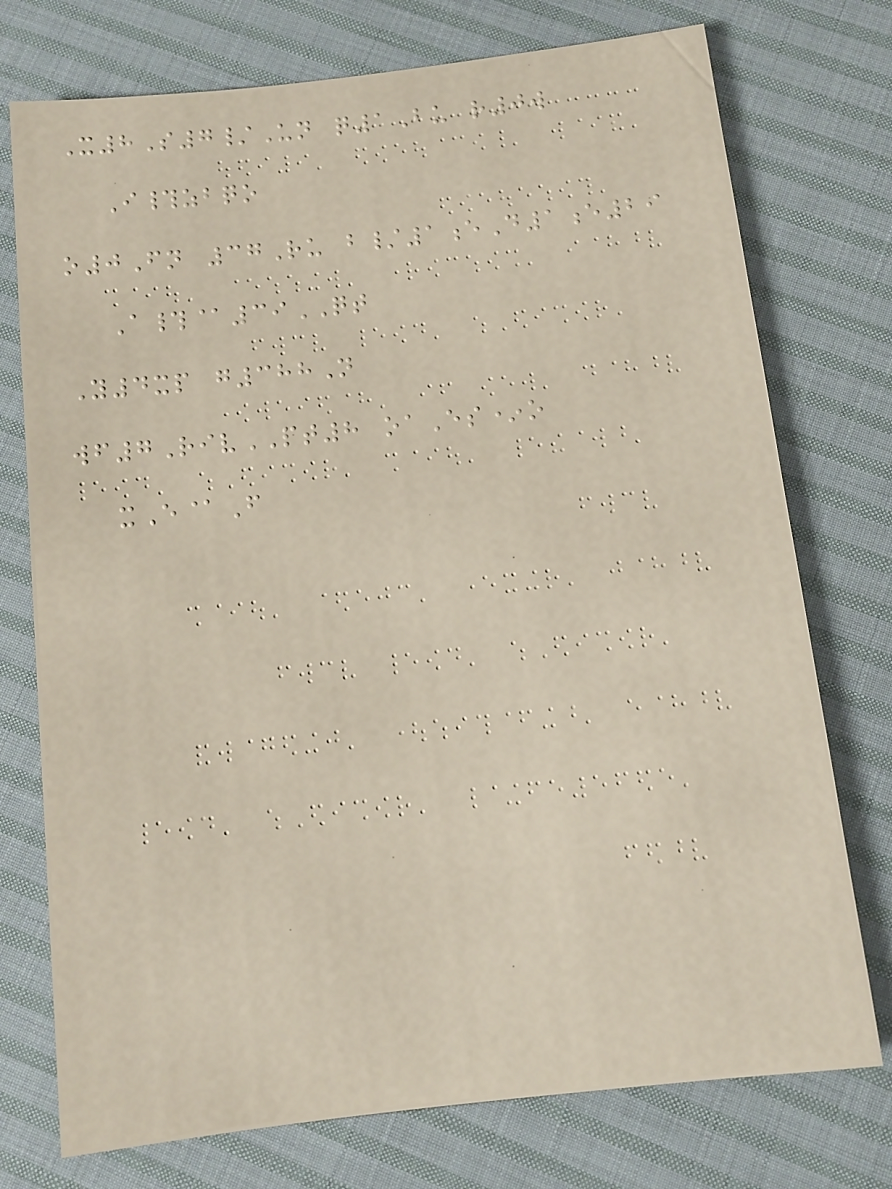X8S7/Un q1Bu r0w
I#zbqo
o0Fn 37Ru b/1eD1e29
A#@39QT
Y4xp g388N
wf7RivPT8 oaEs*o
xE@F
